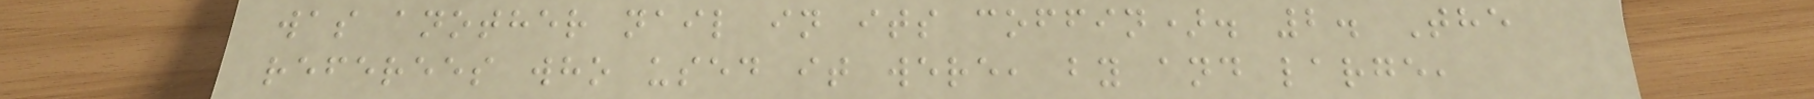was another nail in its coffin). 2. The
referees who used it were, by and large,
